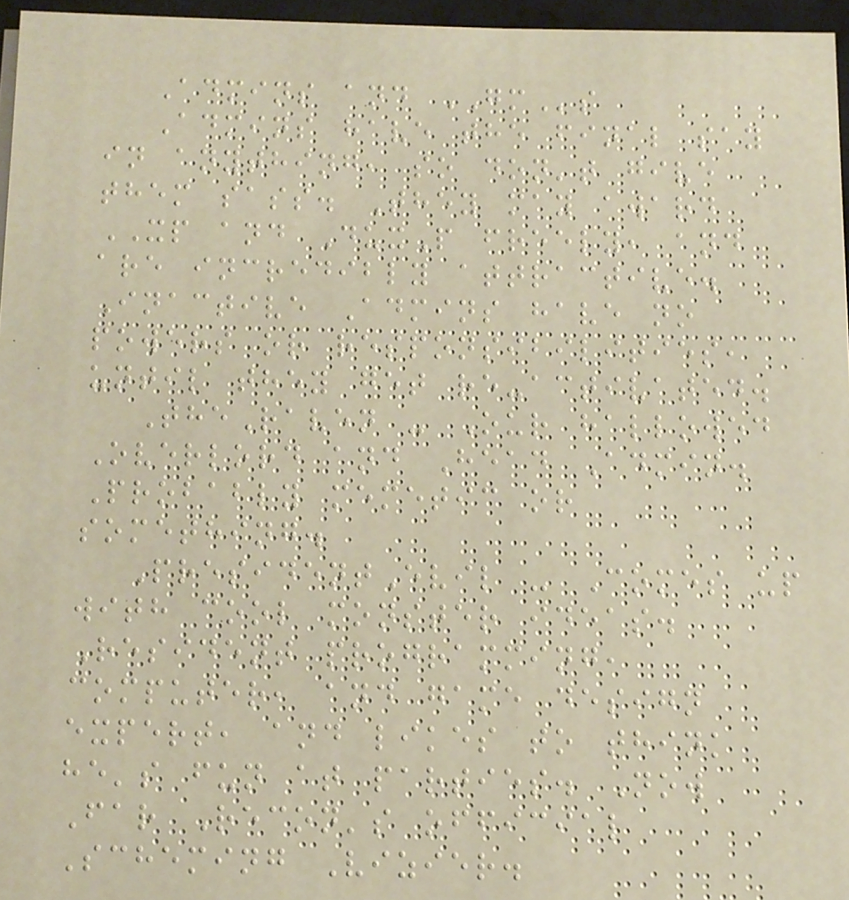Admins and GMs
Admins have the final say
in anything, so don't give
them sass. They may award
XP and DuxP freely, and
are incredibly attractive.
Inactive Admins have no
powers or responsibilities,
until they get re-activated.
TheRaven - Our hallowed
Overlord and Head Admin.
Probably memetic or
something.
PresidentEvil - Comes up
with cool monster ideas.
Resident programming,
computer, and game design
expert, and likes to think
he's fun at parties. Now
Far Recon's official
Scheming Vizier.
